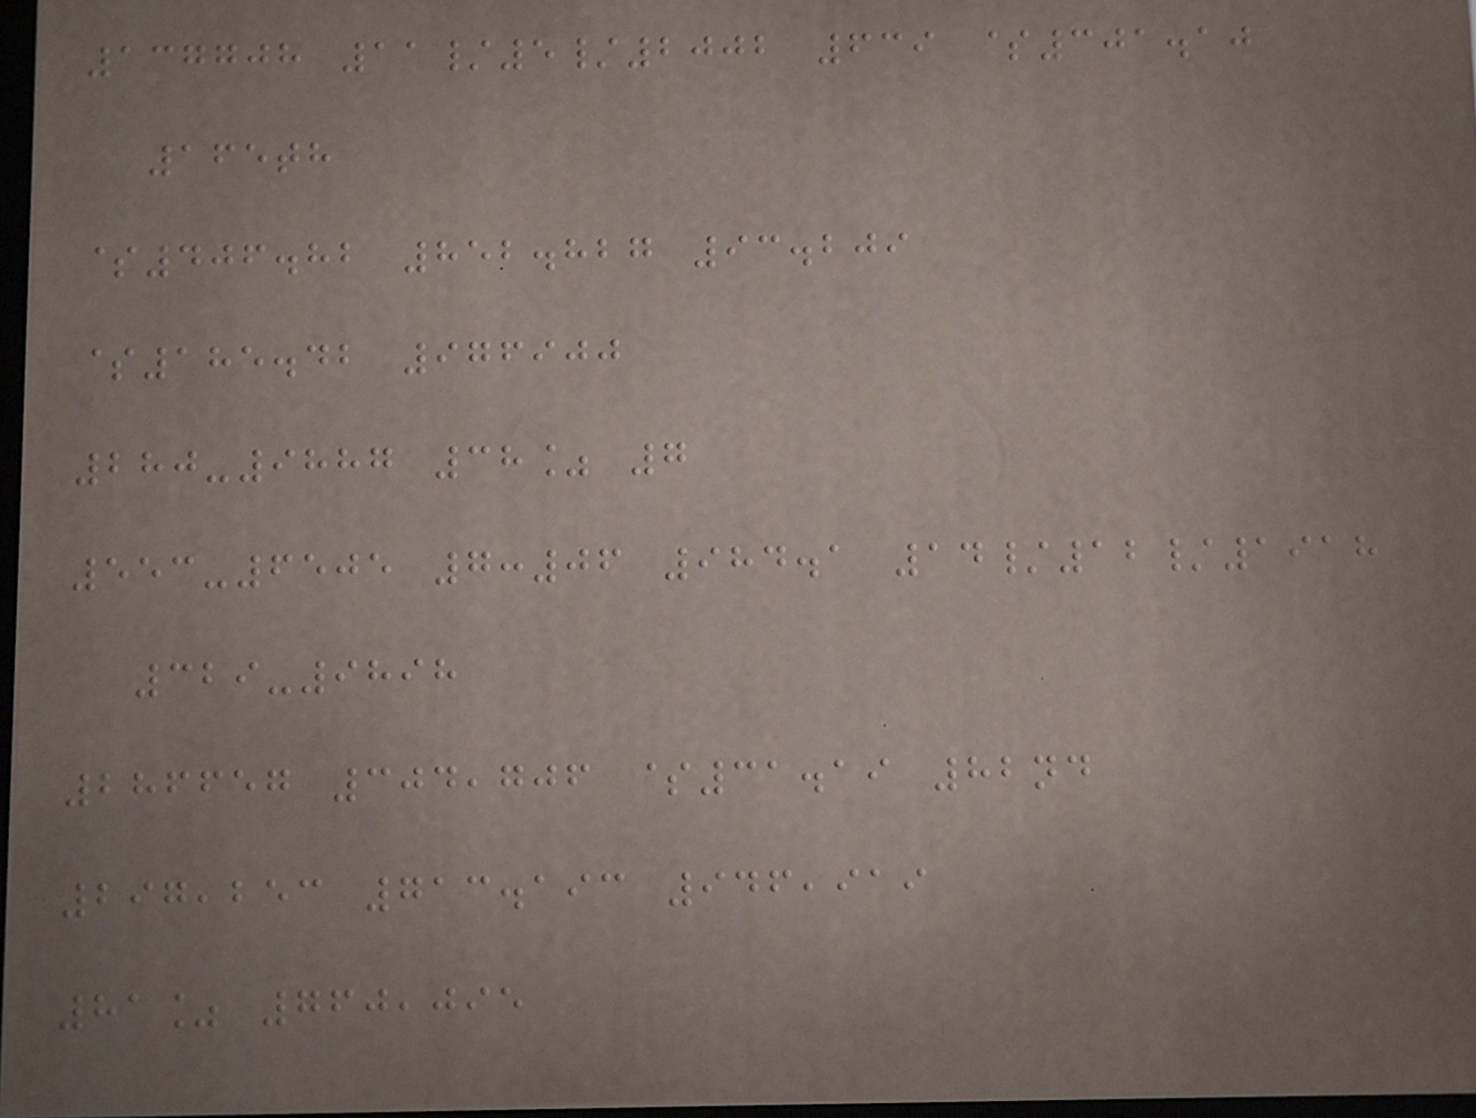137708 11/5/2002 639 $301.10
165th
$406.82 852.827 93.209
$185.42 976900
280-9887 38% 7
553-6505 7:06 984.1 14/12/1918
329-9898
286657 304,706 $31.19 82nd
297,253 713.193 946,919
81% 760,095
